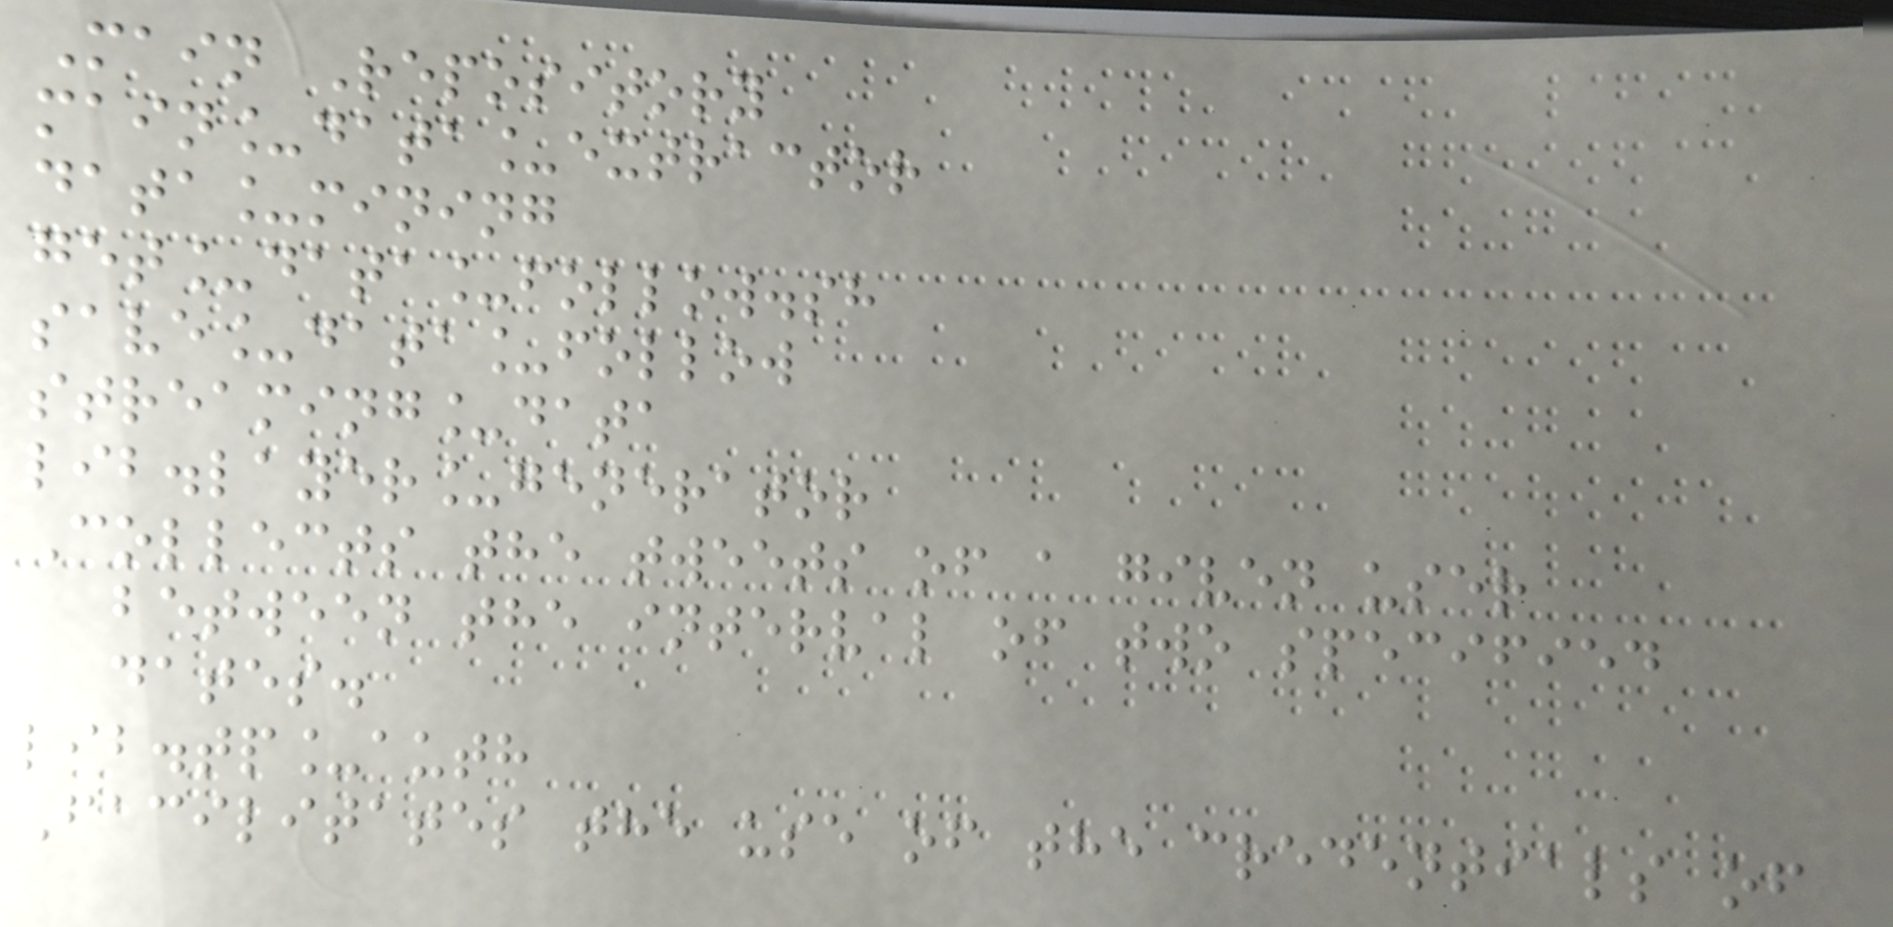Main Repository
main_data_extractor
data_mining
get_data_follow.sh
save_data_follow
streaming_data
lib.layer_generator
Collects the tweets of a given user
between the interval of two specified
dates.
lib.tp_auth
Facilitates the use of the credentials of
